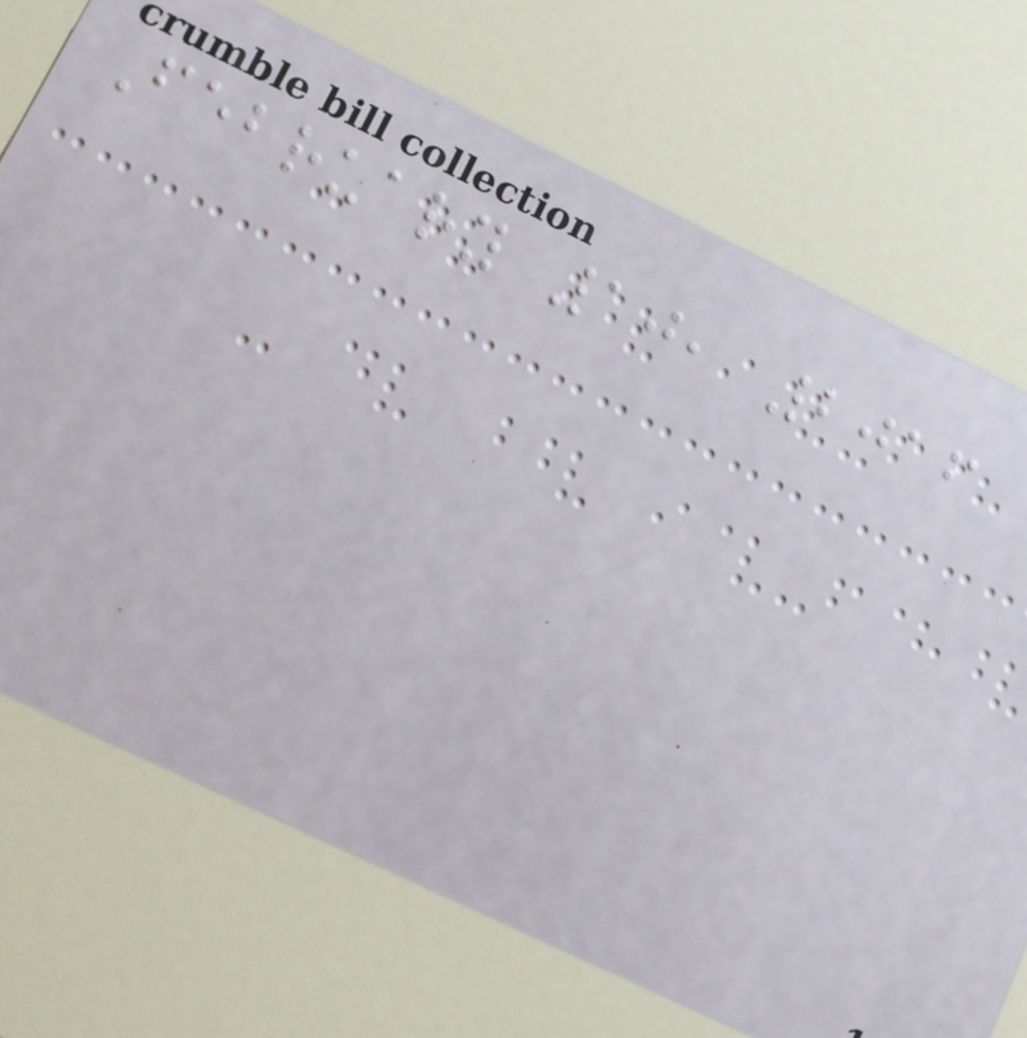February 10, 2016
